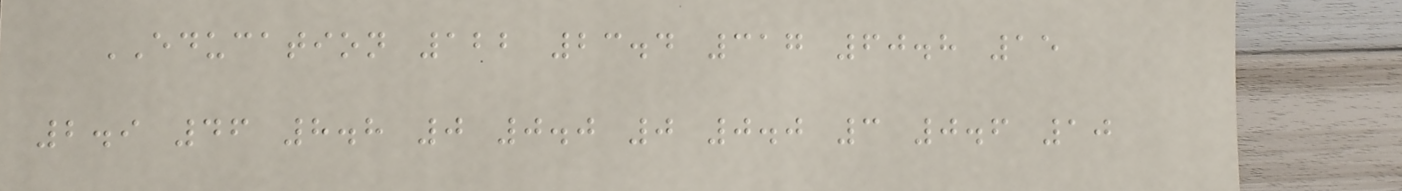EDUCATION 122 23.4 317 60.8 15
2.9 46 8.8 0 0.0 0 0.0 3 0.6 10
